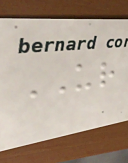UR
